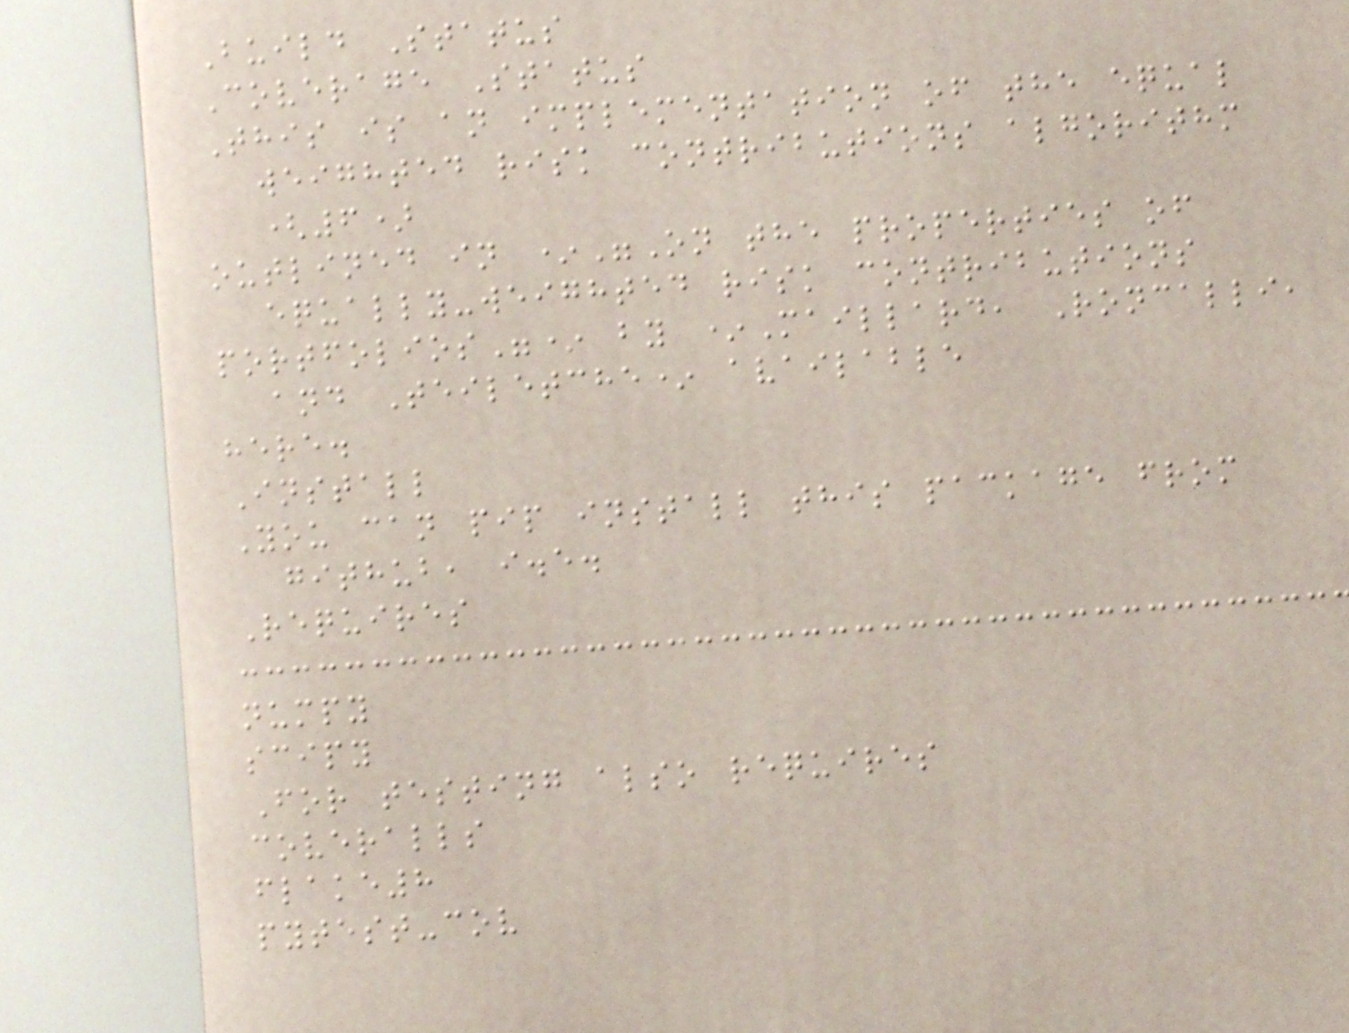Build Status
Coverage Status
This is an implementation of the equal
weighted risk contributions algorithm
(6)
outlined in *"On the properties of
equally-weighted risk contributions
portfolios"* by *Maillard, Roncalli,
and Teiletche* available
here.
Install
You can pip install this package from
github, i.e.
Requires
numpy
scipy
For testing also requires
coveralls
flake8
pytest-cov
